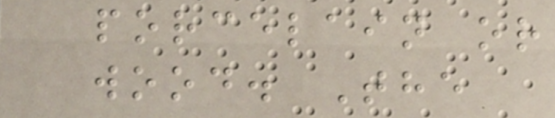porcelain or
wood. The
